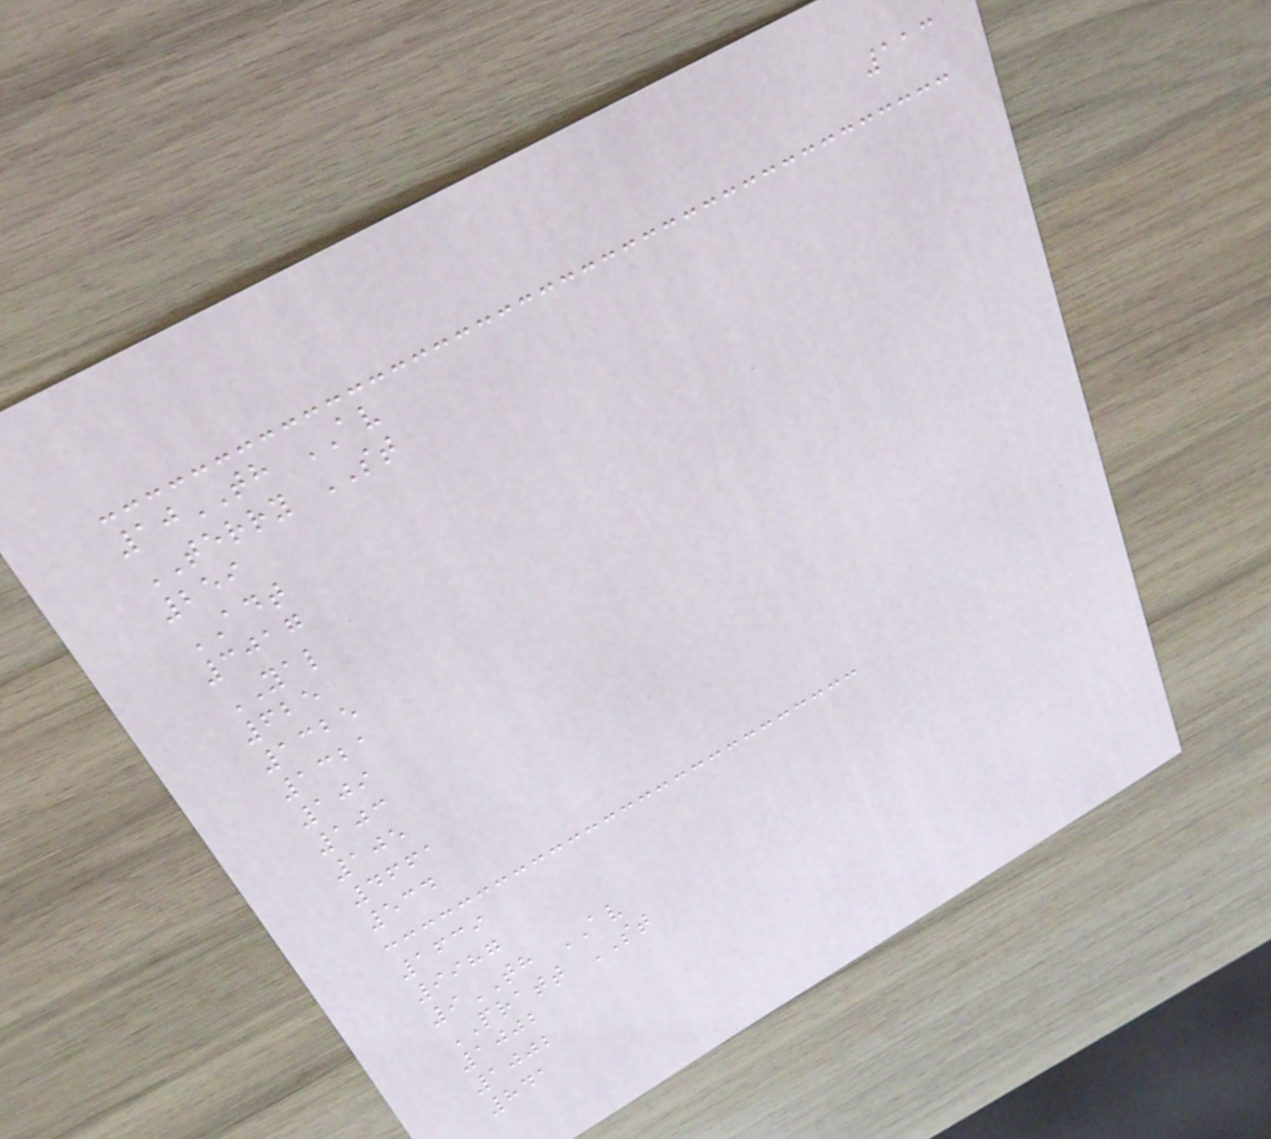113
10TH AV
TERRY ST
259
ADT
3017
YAL
625
1325
1321
109
103
105
4661
534
1639
9987
9TH AV
PRATT ST
1002
1002
841
